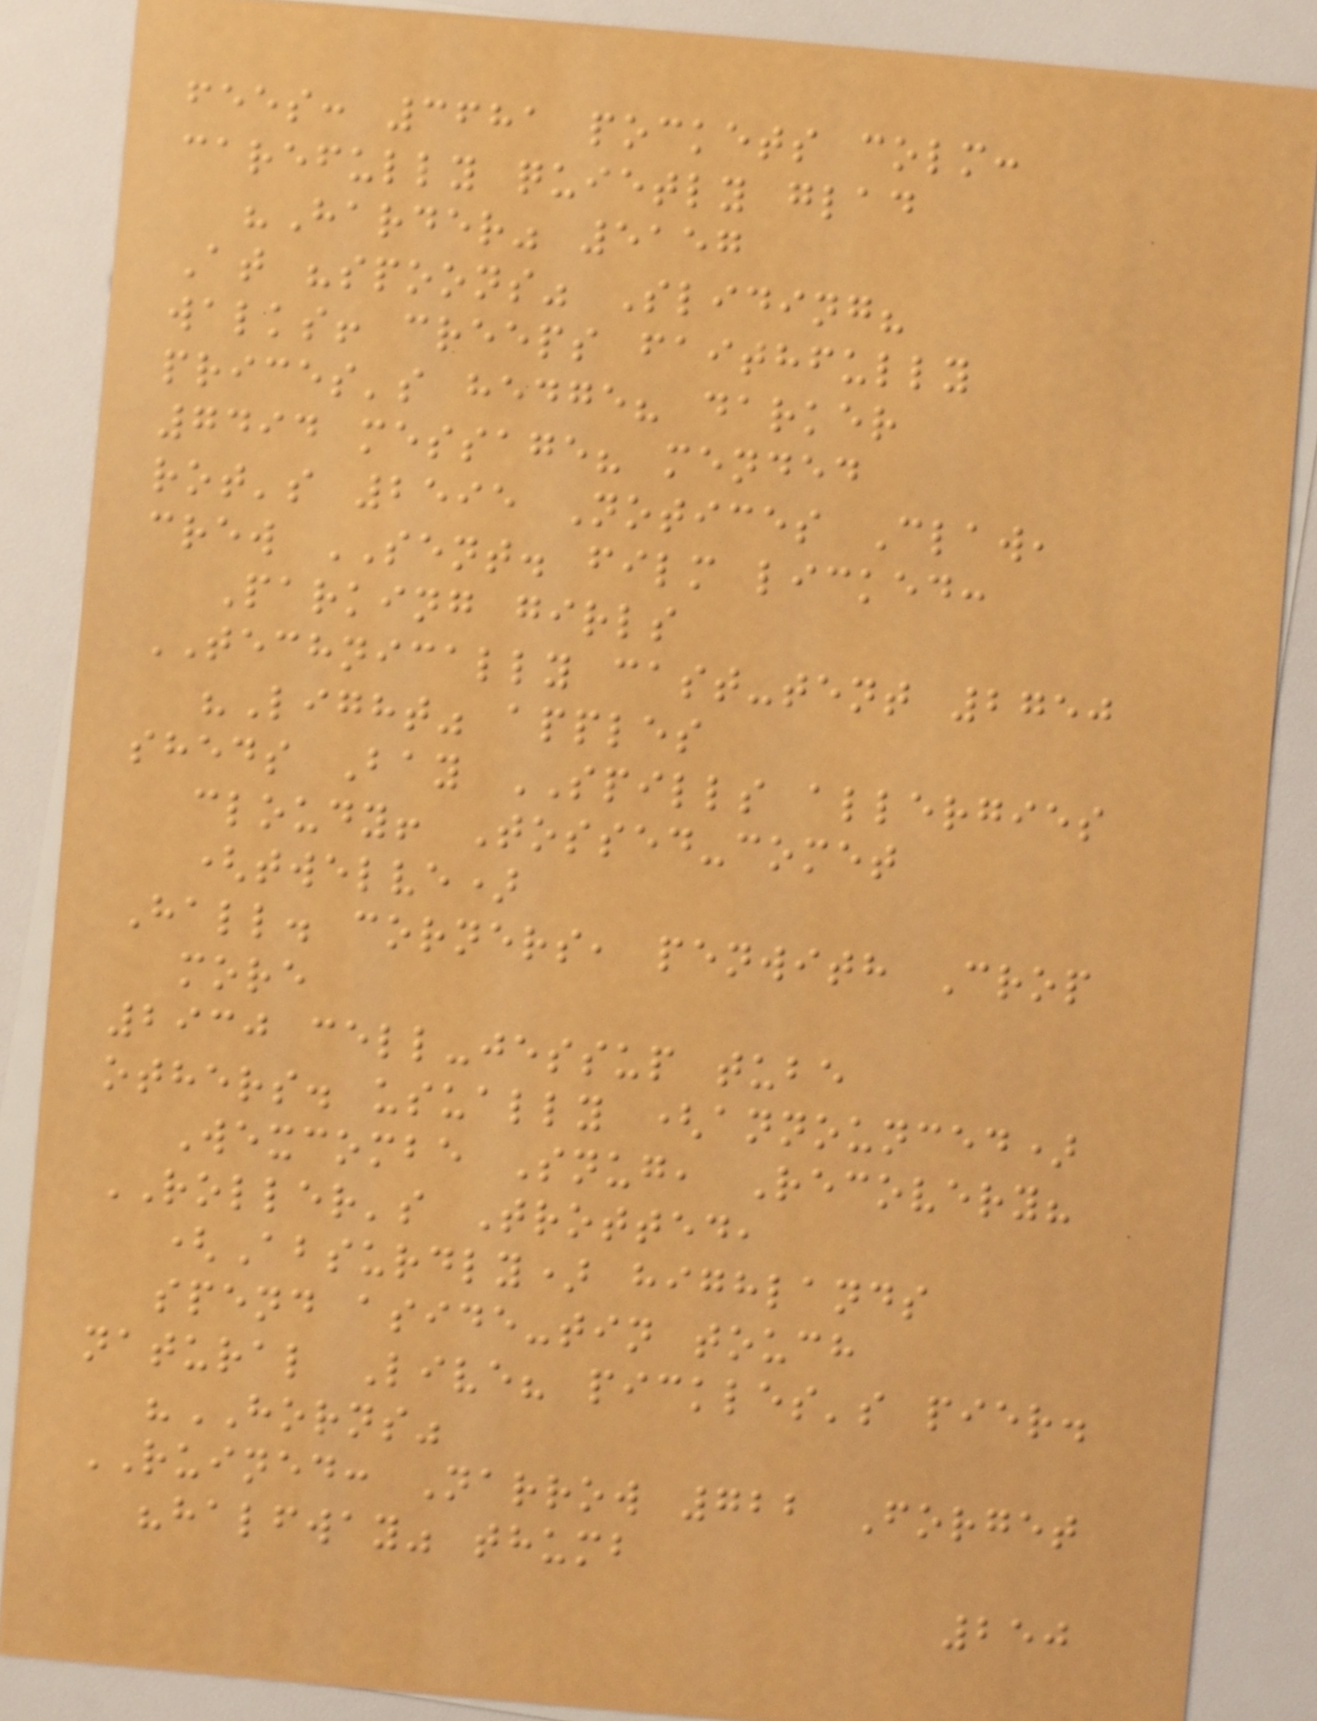fees: 3681 pockets colm:
carefully quietly glad
"Harder" 5157
At "spoons" Sliding?
walks! creeps faithfully
prices's hedge? darker
7494 message? mended
rot's 2595 Notices Claw,
crew SENT. film licked:
Parking girls
TECHNICALLY cast-tent 2750
"Light" apples
sheds Bay SPILLS allergies
cloudy! Tossed-comet
(twelve)
Hall. corners, penwith Crop
more
2930 cell-jessup tube
others. usually (announced)
Wexcombe Snug, Recovery?
ROLLER's Trotted,
(Absurdly) highlands
spend aside-tin touch
natural Live? pickles's pier.
"HORNS"
RUINED: Narrow 722 Forget
"halfway" thumb
250
